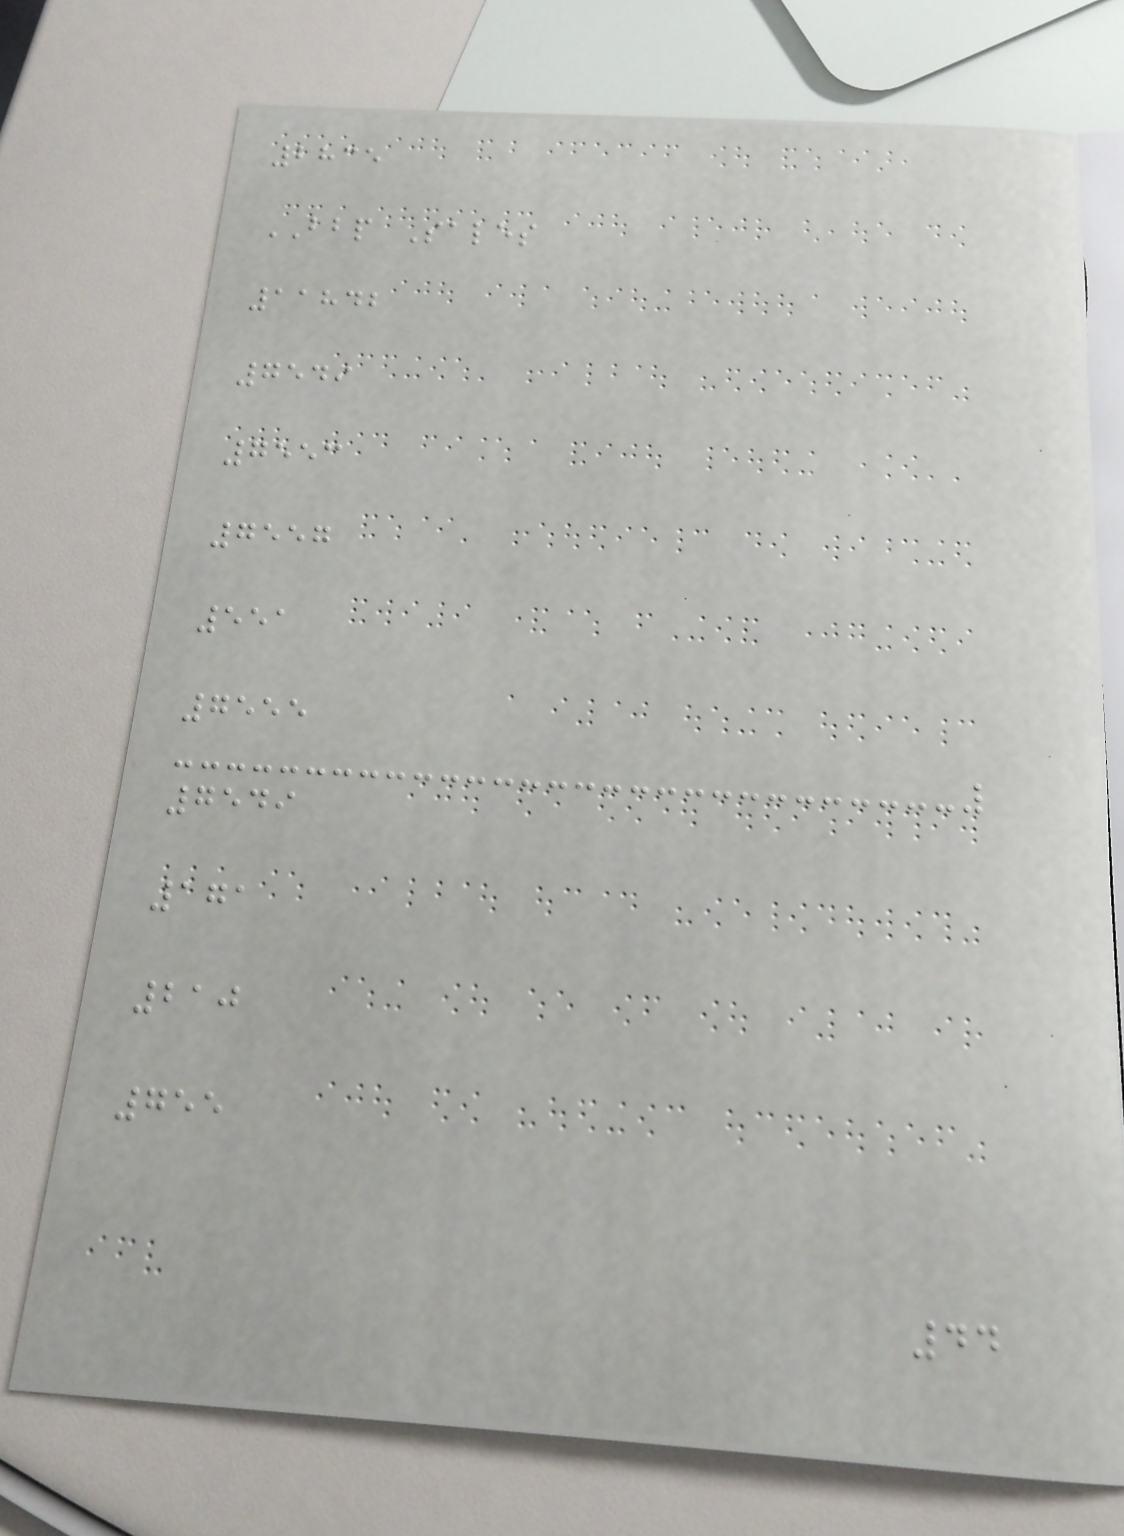2835
BBP Sales
11842
7549
7553
7557
551
7555
7549
171
210
755
44
